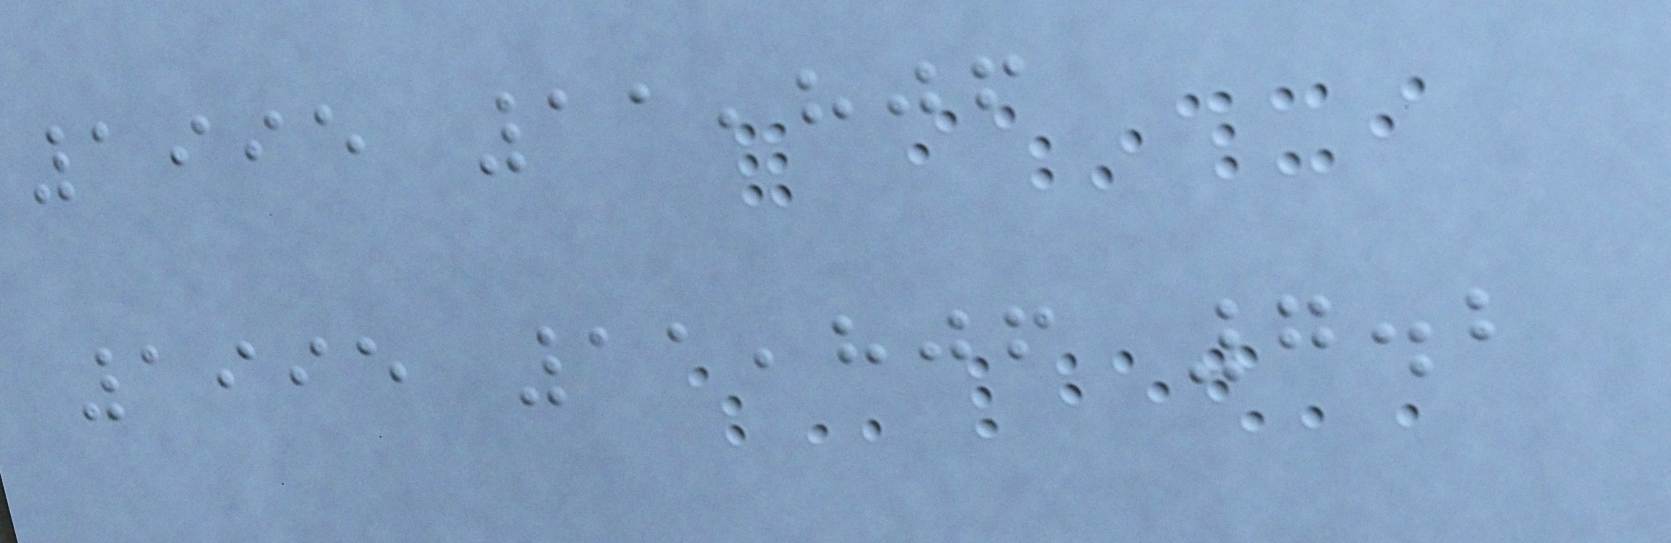1995 11,806
1995 11,806 7.2
